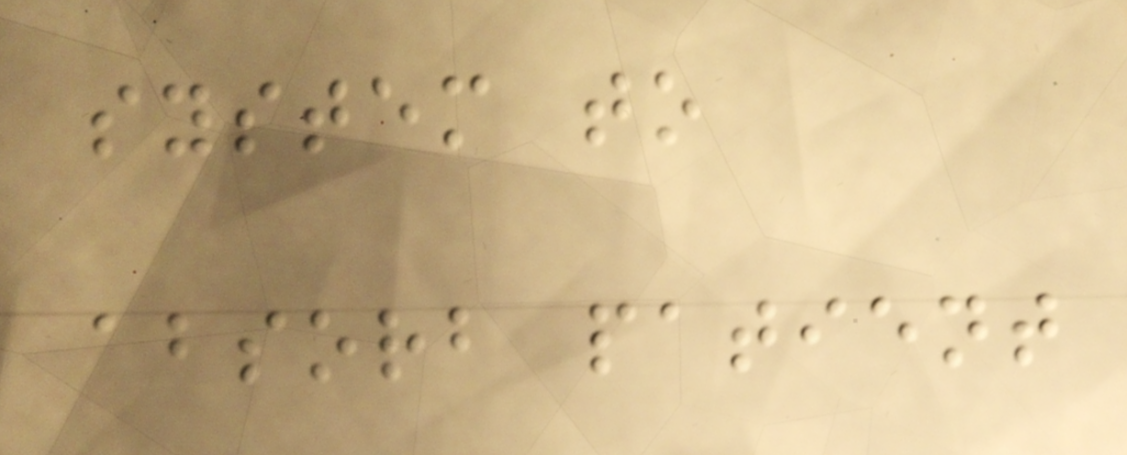system to
absorb patient
